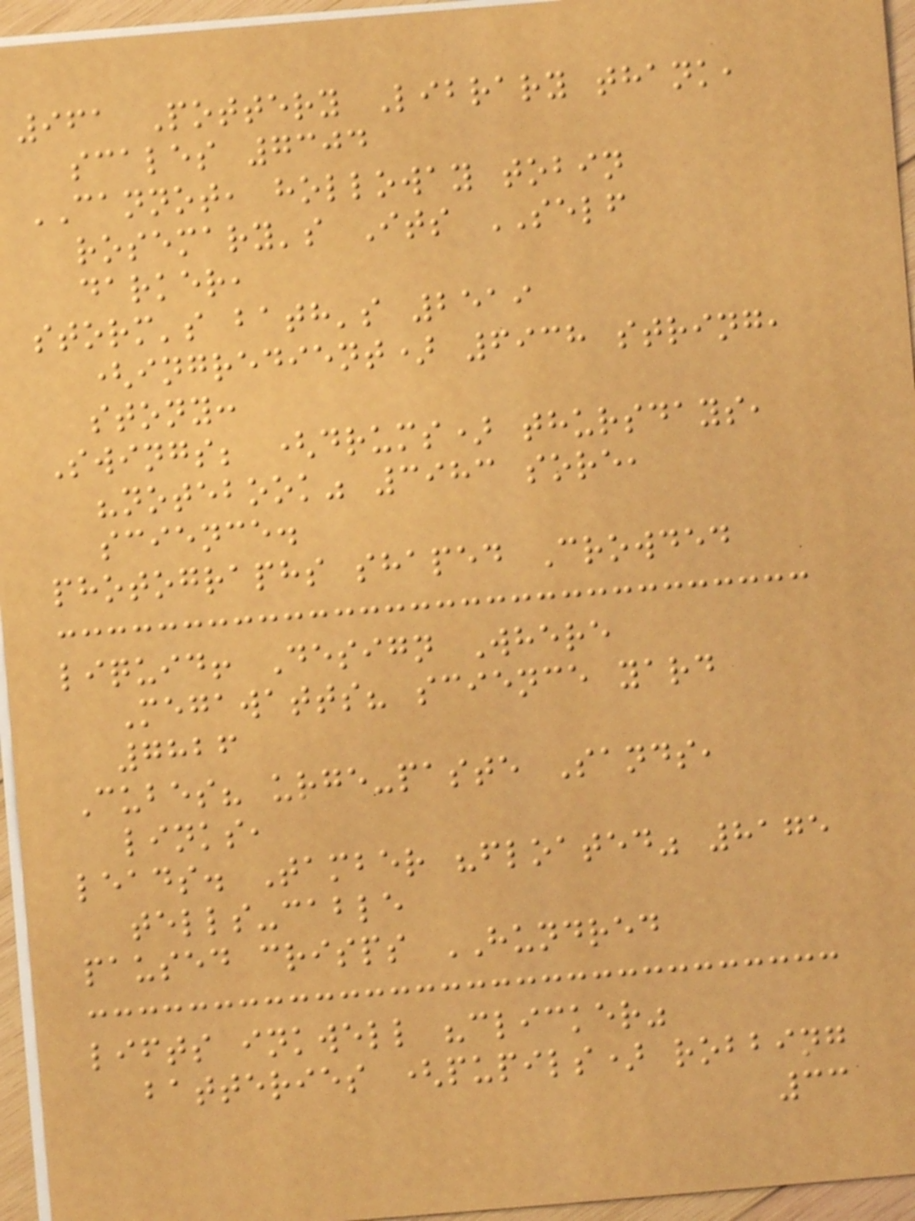961 Pottery Library thank,
scales 7304
CANNOT, holloway tobin
rosemary's Its SELF
darker,
storm's bath's 2519
(ingredient) 6938 string,
stony:
Swings; (drums) thursdays,
"notebook" 3983 sore,
science.
photographs shaped Crowded
liquid! Design Where
Megawatts? science yard
7826
Cubes? urge-paste Sands,
links,
leads. Tamber "floated" 8175
tells-cable
paused crisps HUNDRED
lifts inkwell "clicker"
batteries (pupils) robbing
33
